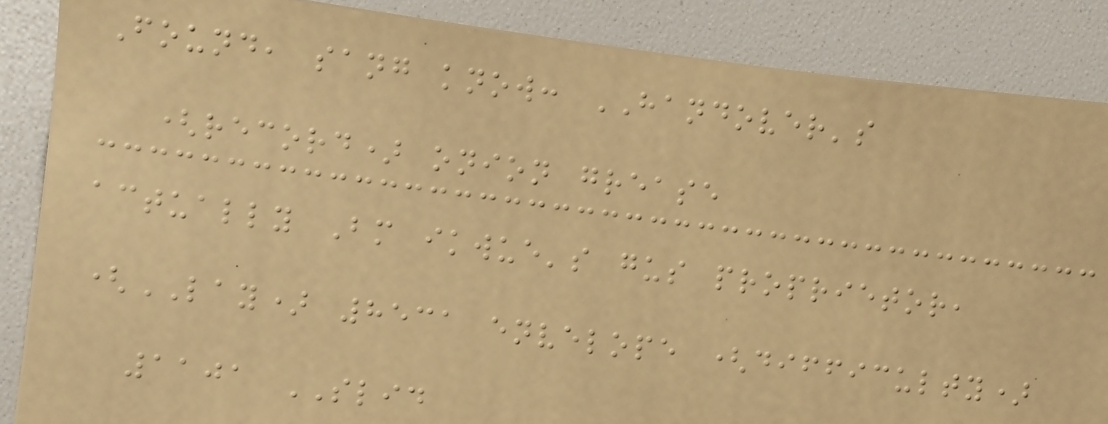Found, sang know: HANDOVER's
(record) onion grease
actually Bm ikwue's gus proprietor,
(LAY) 8531 envelope (difficulty)
1101 SLID
